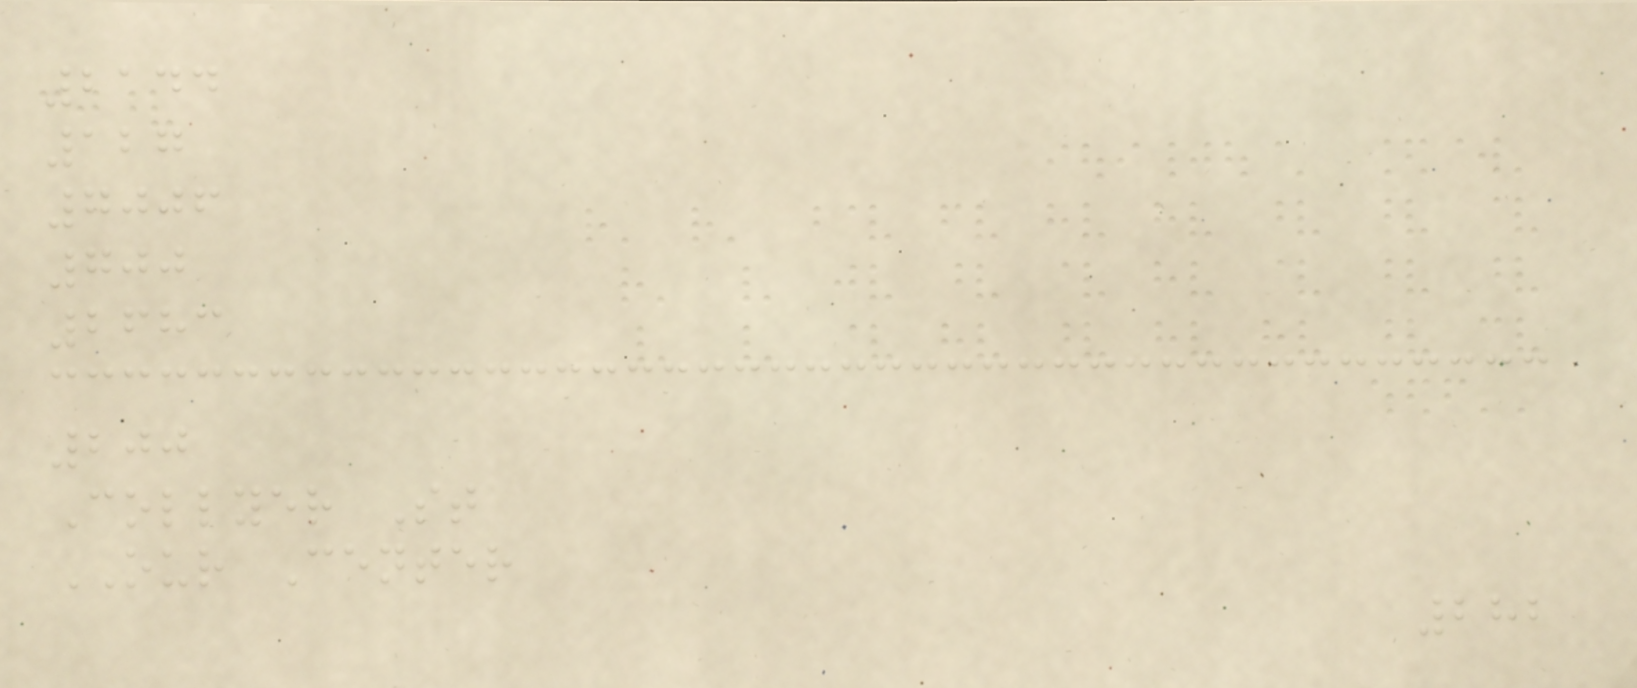2144
127
7006
700
2683
200
Collyer St
OUR Center
282
